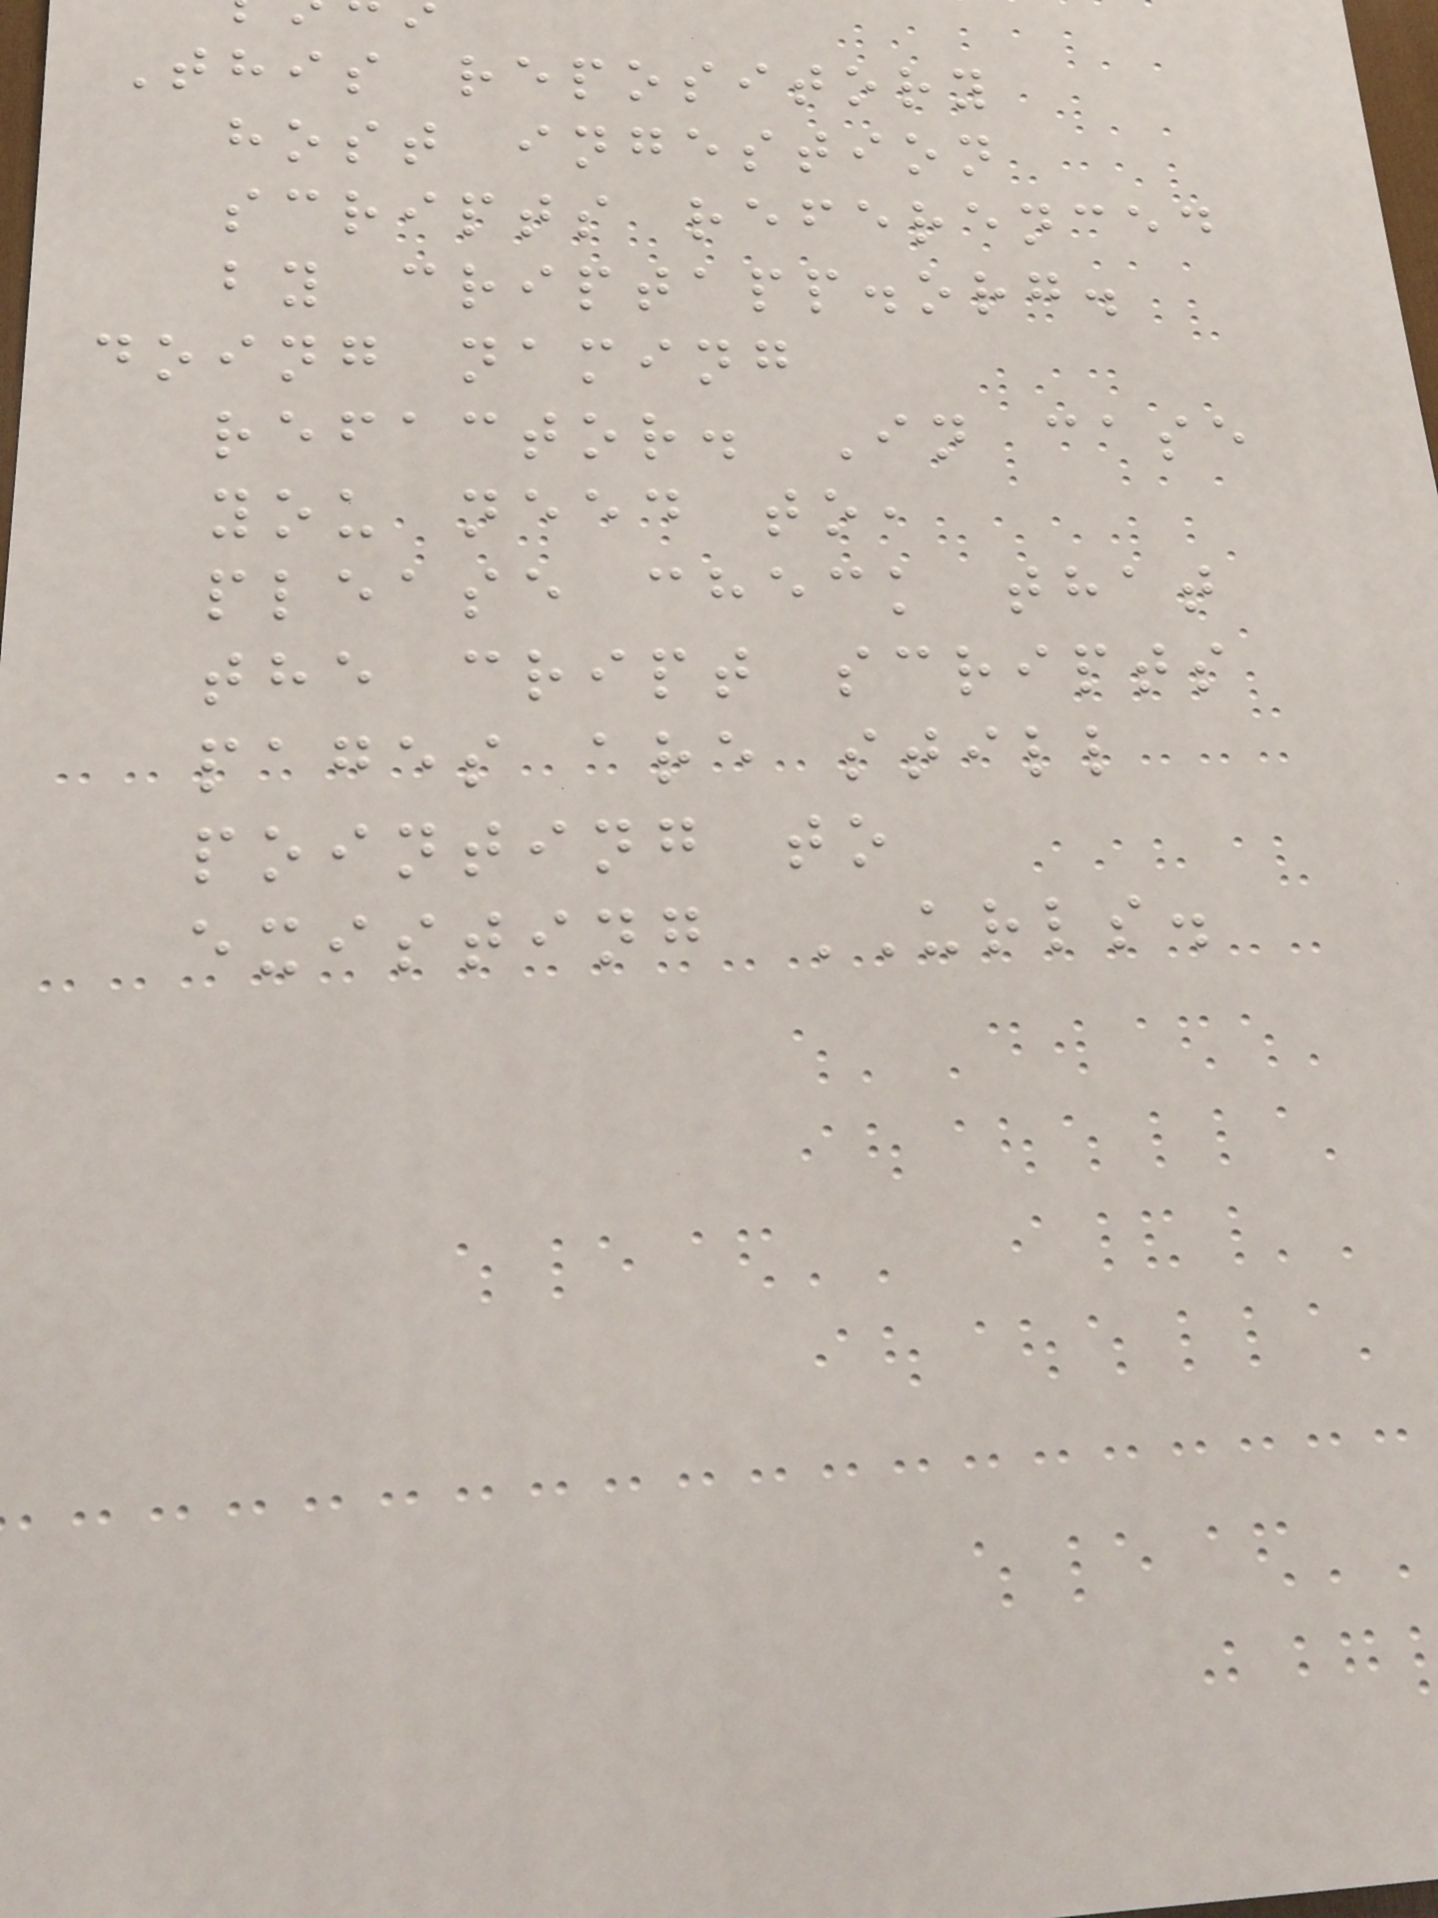This repository
host ingestion
scripts referenced
by criptapp.org.
doing naming
refactor. In case
you need to,
please check that
the cript scripts
pages are still
pointing to
existing URLS.
